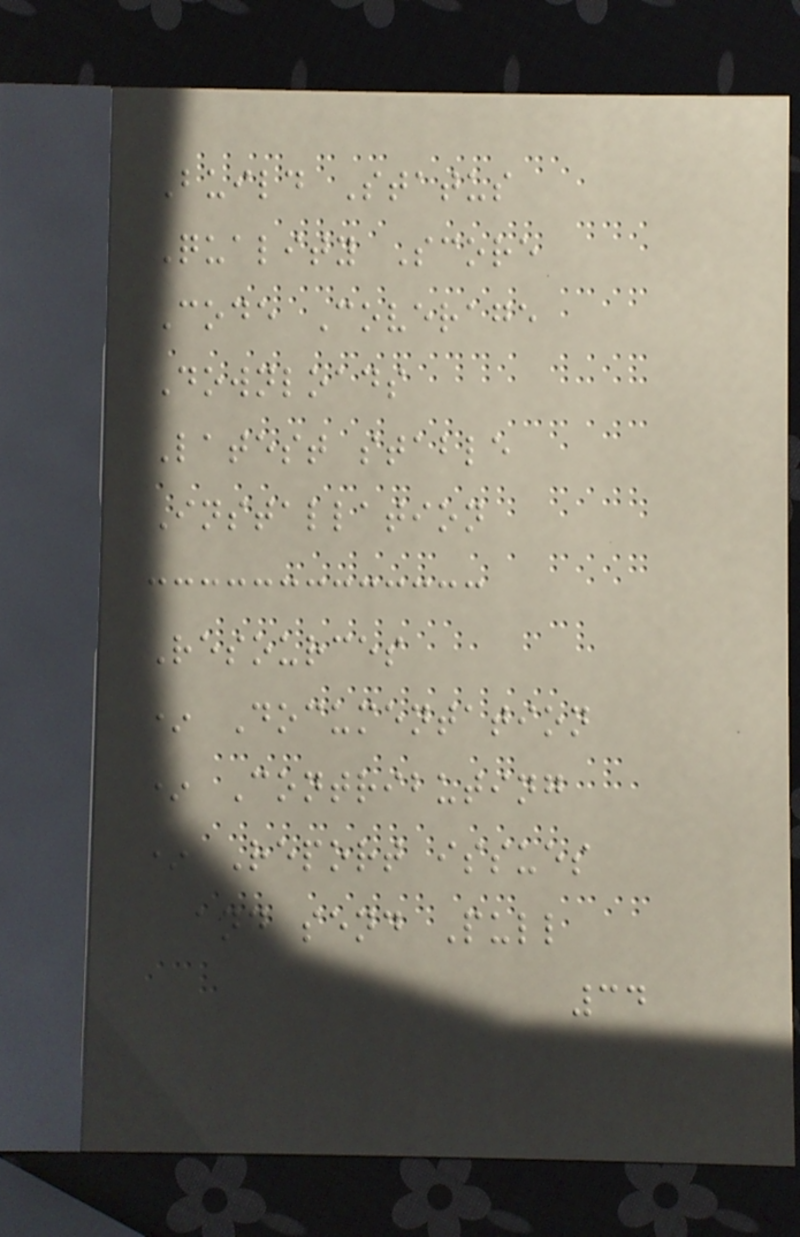Build Status
Quality Score
Code Coverage
Downloads
Latest stable
Installation
Resources
* Documentation
* Contributing
* Report issues
and send Pull
34
